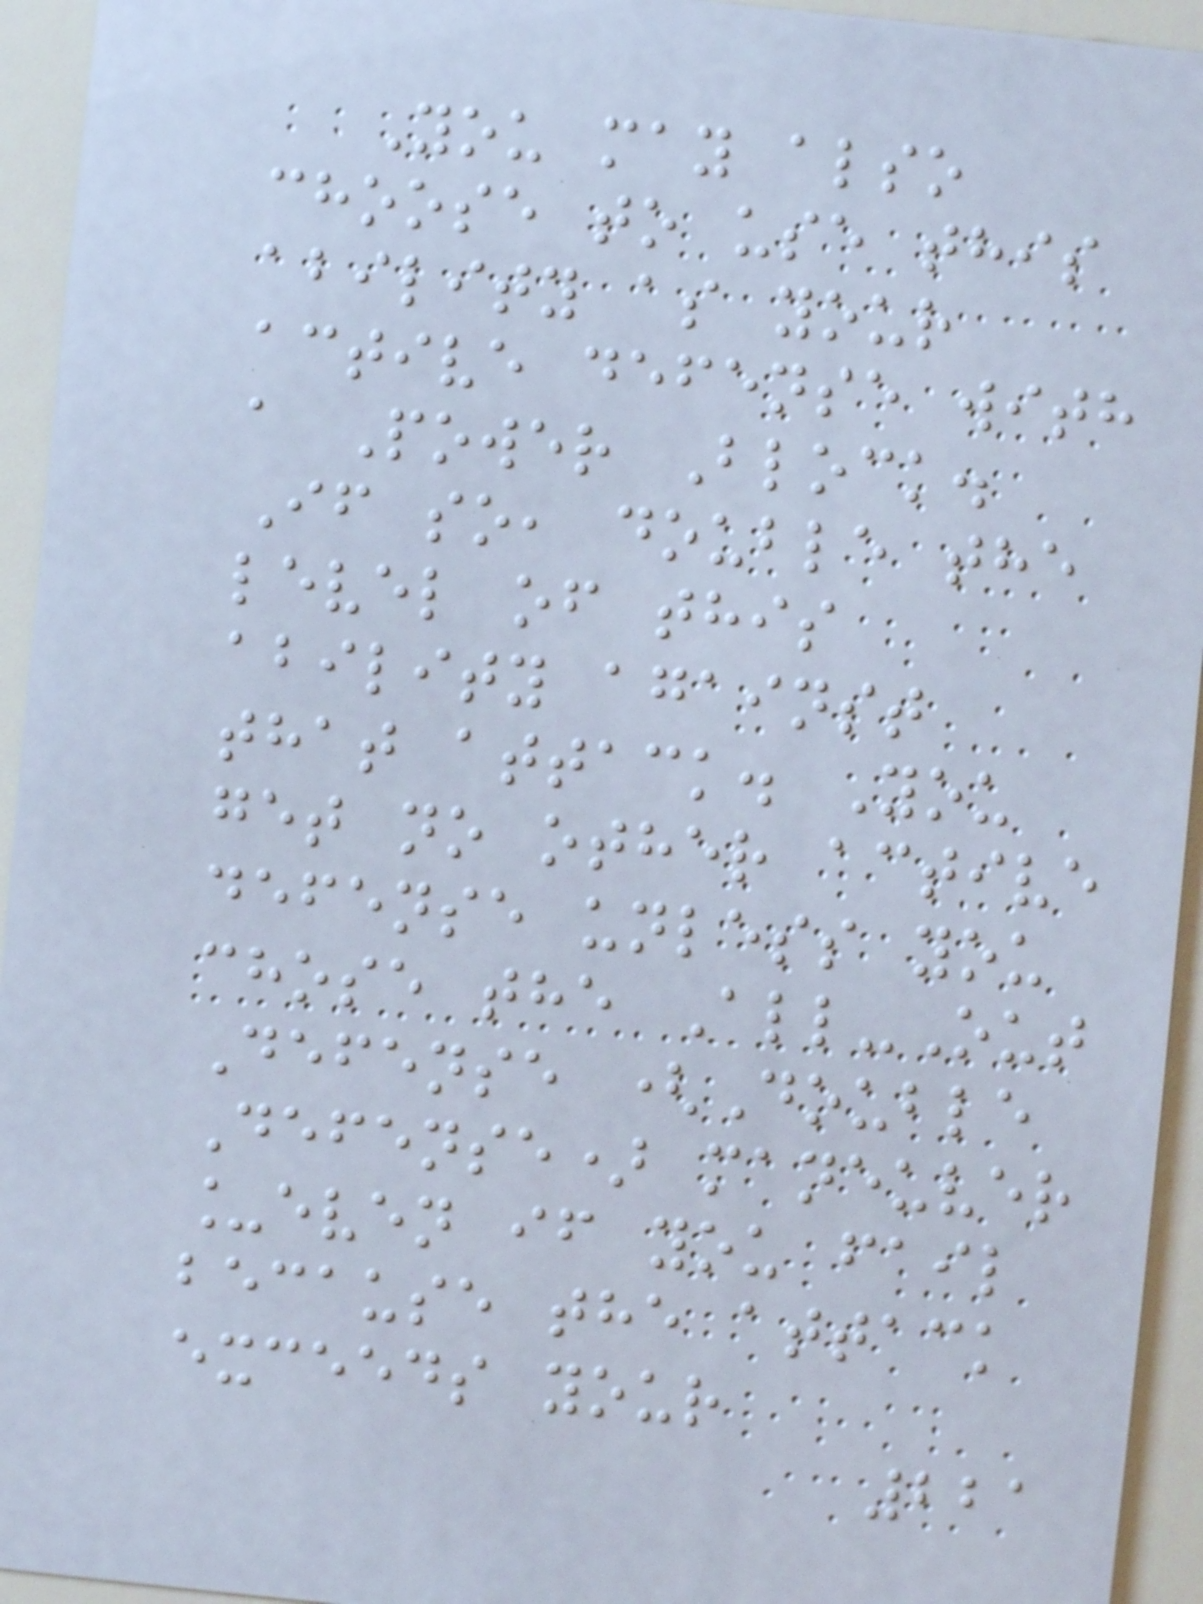You may also
choose to use this
ability as your
active defense with
a Power Block.
If so, double the
level of this
ability against
that attack. You
get no other active
defense unless you
chose the All-Out
Defense (Double
Defense) maneuver
_even if you fail
because the attack
exceeds your
221
